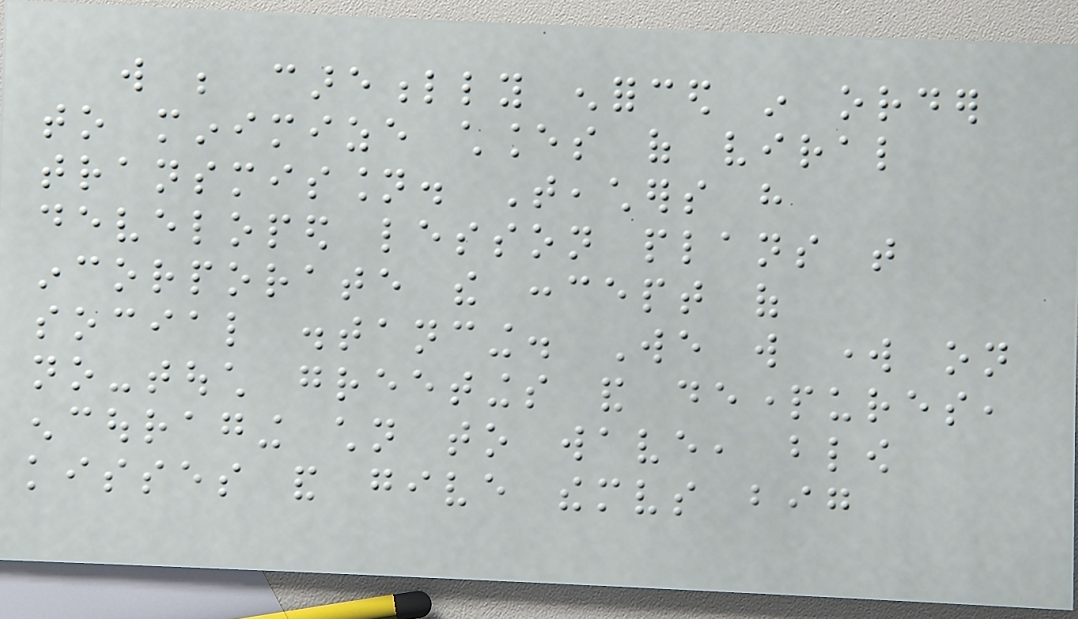will be carefully enforced in order
to minimize chances of viral
transmission. Teachers have
developed lesson plans that
incorporate the concept of
social distancing. We will work on
no-touch greetings and departures,
encouraging children to wave, blow
kisses and give themselves big
